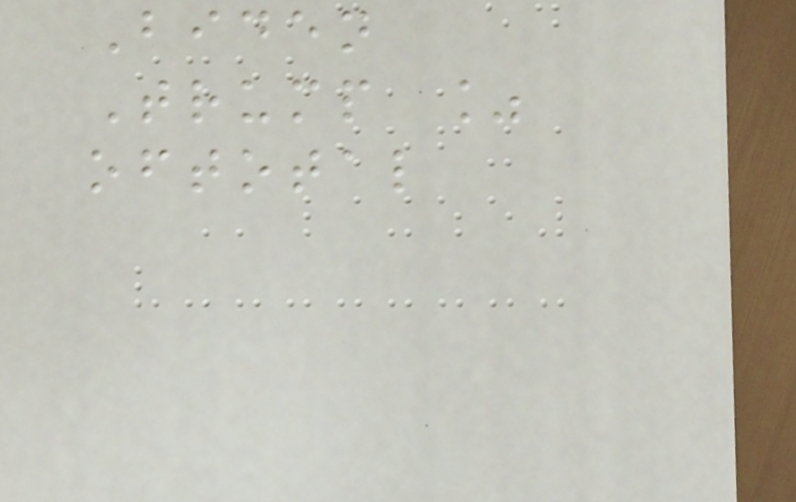Biden
Trump %
oftotal
